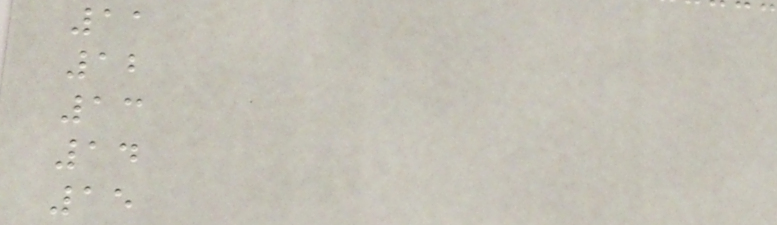11
12
13
14
15
